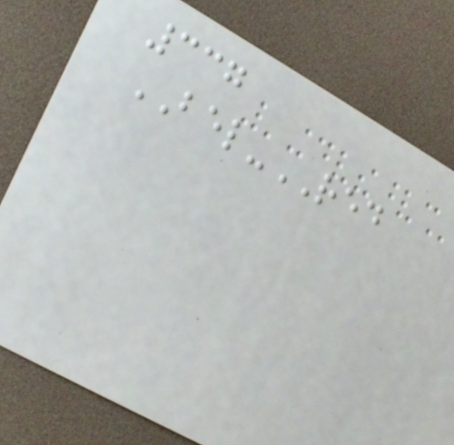337
BEL-RED
